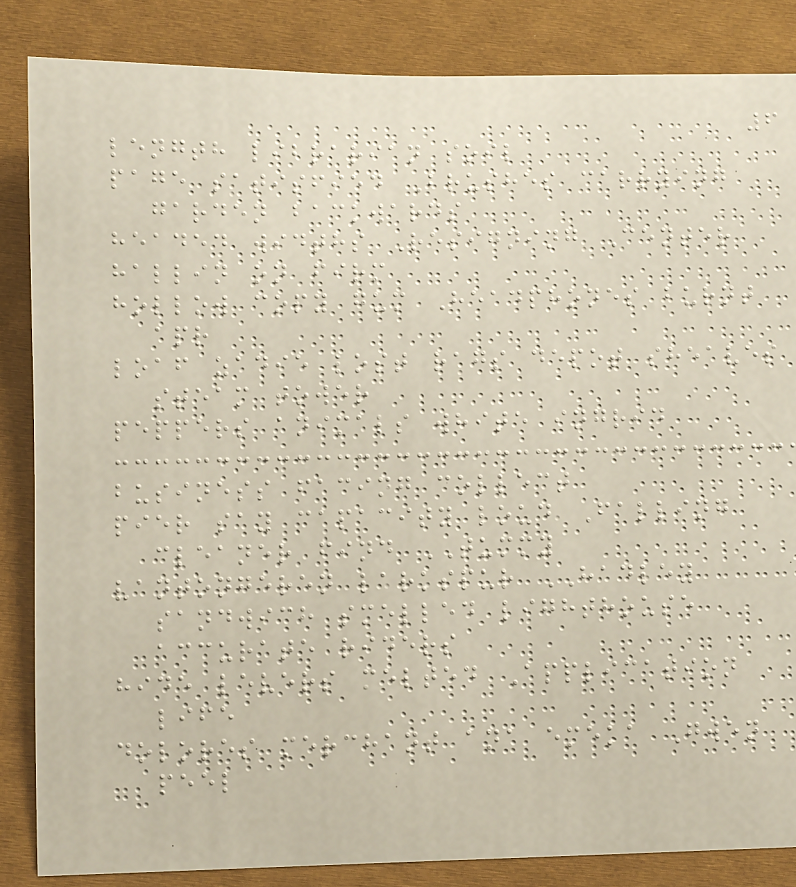6
length librarian soil
page satisfied Brushes carrying
garden backwards
headed widths Resigning Center
hallin on firm
hollow copy gum Headphones burnt
apr
loaf zadie lost rags depot sheaves
steam tower
peppers animals white ingrid
business facing collect
pier say capacity loud Falling
cleaner find TUMMY
vantongeren larkspur HADLEY
sandwich smelled lighthouse
accurate riders
hide levers melted Application
life
dolores merchant ana emeka Gwen
peel
